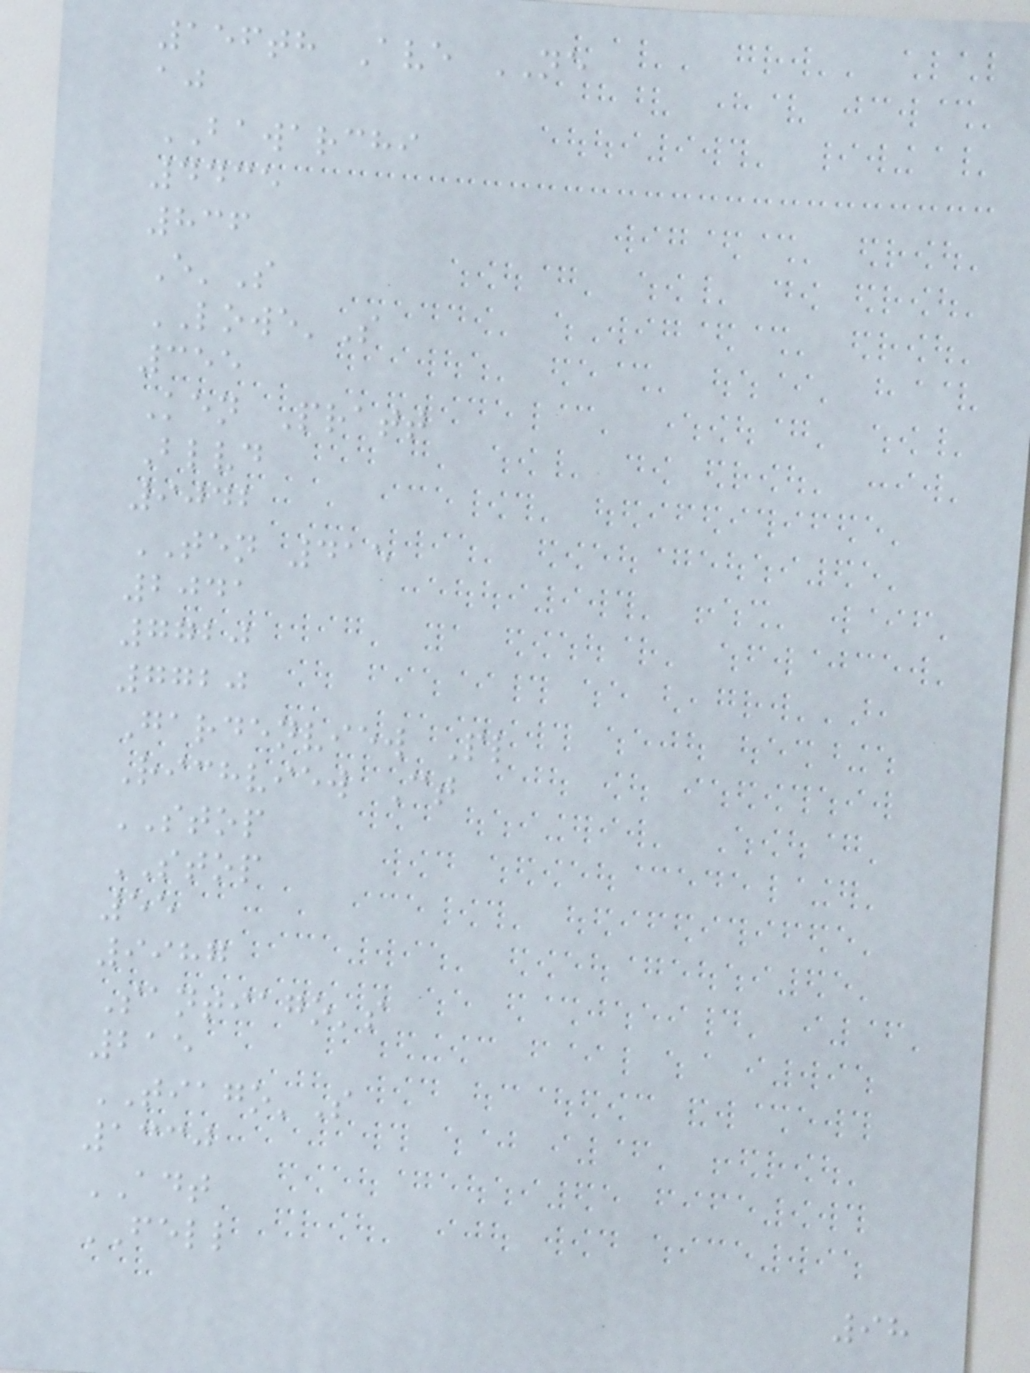156th Ave NE
aj
BAWARCHI
4435
836
E'S
LOWE'S
355
Ken Pratt
Blvd
9042
TEN 415
2041
7720
7720
Gardenview Pl
Richview Ct
STOP
STOP
55
9987
Santiago's
215
TIAGO'S
1330
ADT
FELL
98
